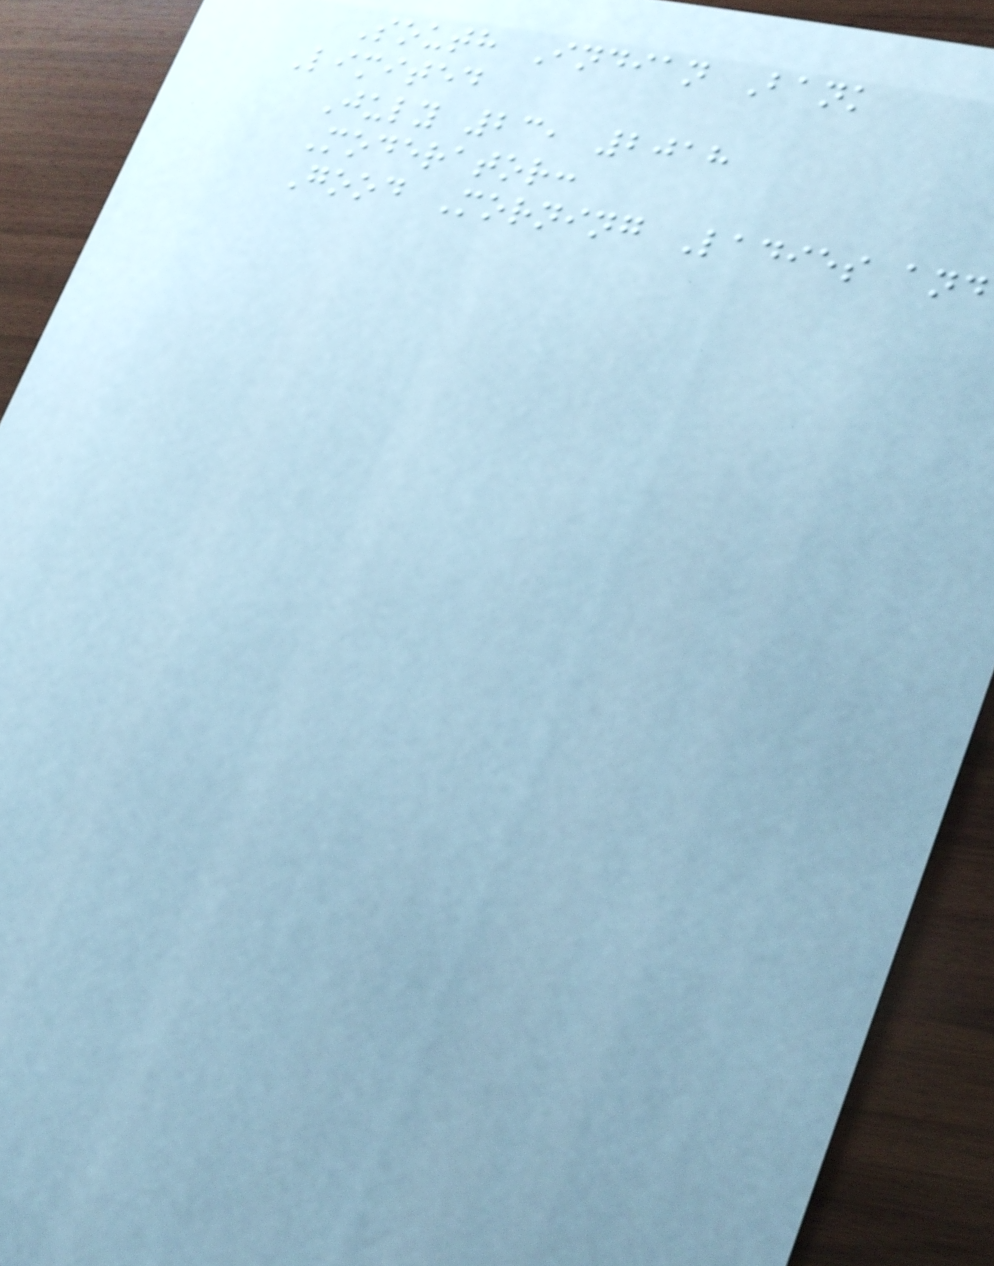South Indian Bank
Limited
July 23, 2018
Moderator:
Good Morning Ladies and
